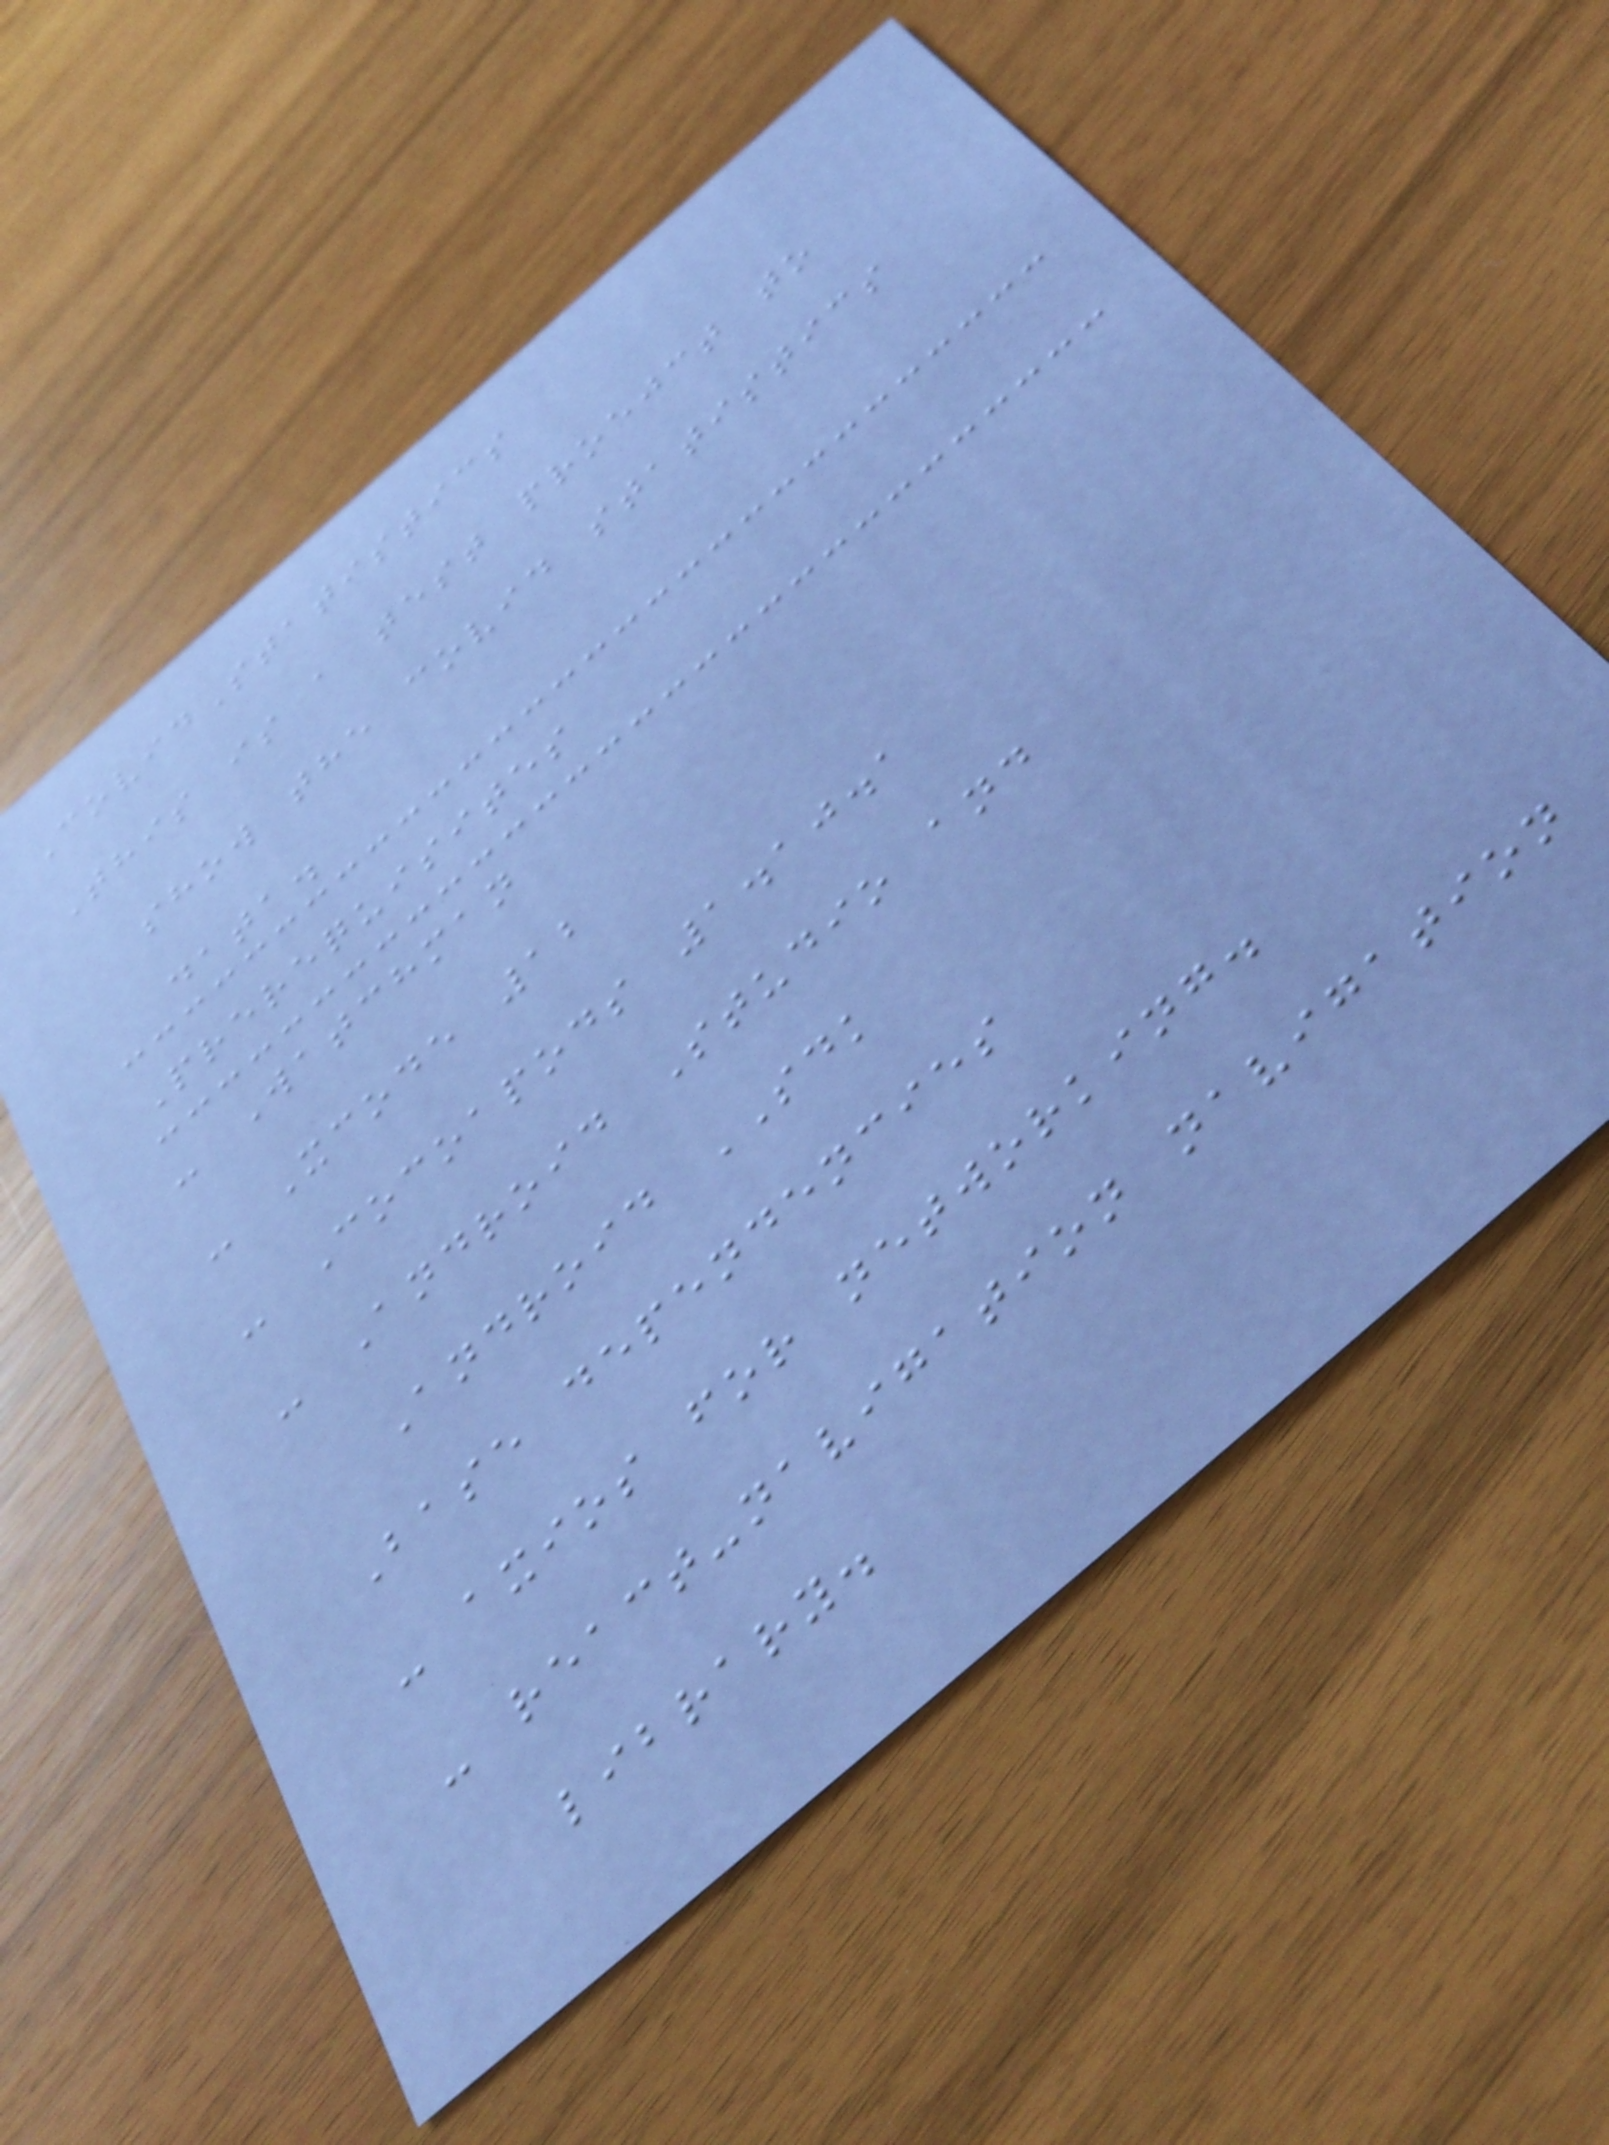CovidStatistics
This is a test proejct to
show the covid statistics
data.
Prerequisites
- Watchman
- Xcode 12
- Cocoapods 1.10.1
- Android Studio and
Android SDK
Base dependencies
- axios for networking.
- react-navigation navigation
library.
